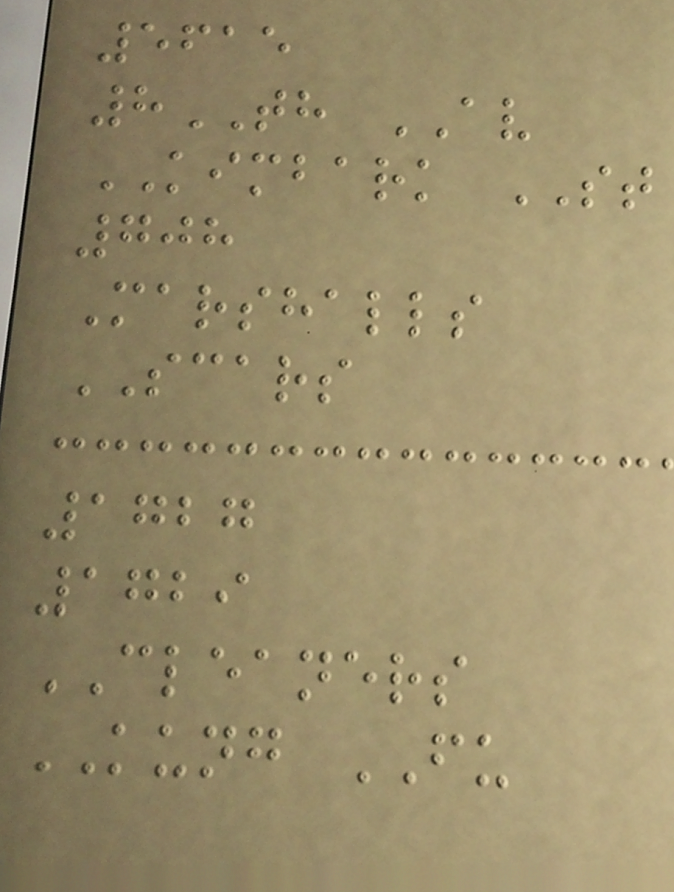5615
8TH AV
KIMBARK ST
708
Marshalls
SCARS
1727
1729
CLEANERS
KUNG FU
